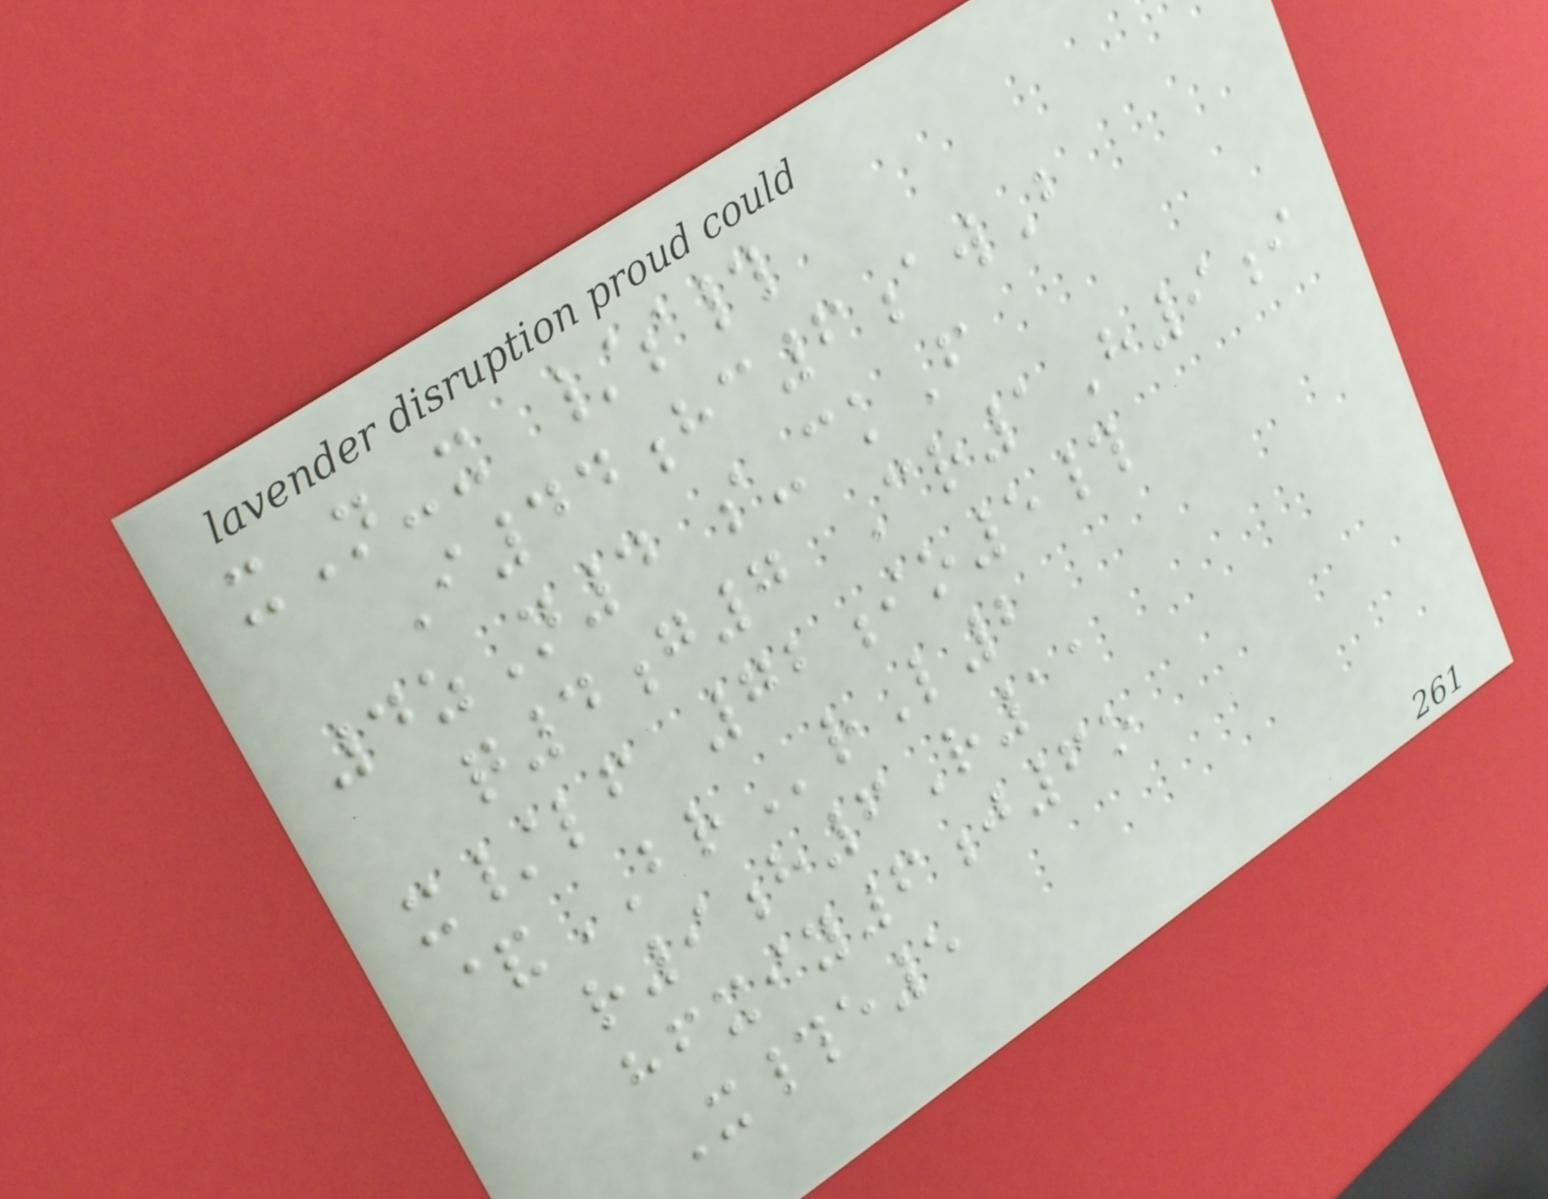xN-x /s#
I44hc6awB
4zN4 s-ckF
q4g7 Cr1H9i
x/lf 72io5#
&BRrL2
r9h6R11
hfxiy6j6o
X#e5
